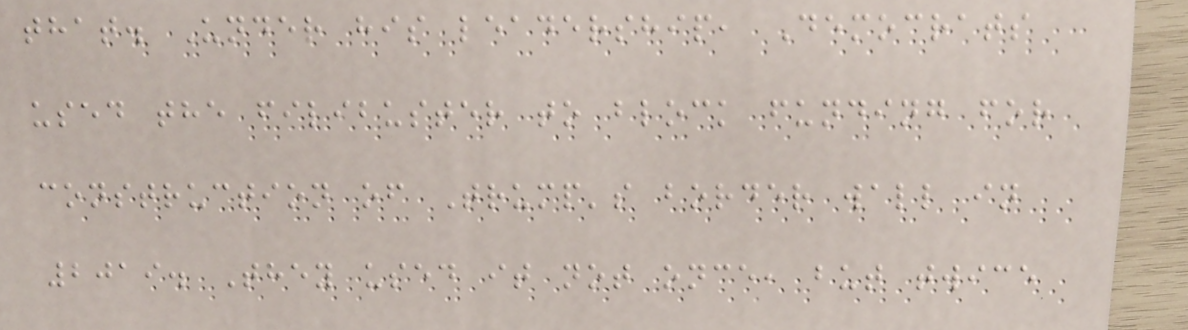that. Under his leadership, Democrats
used the filibuster to block funding for
construction of Trump's border wall in
2019. They used it not once, but twice
